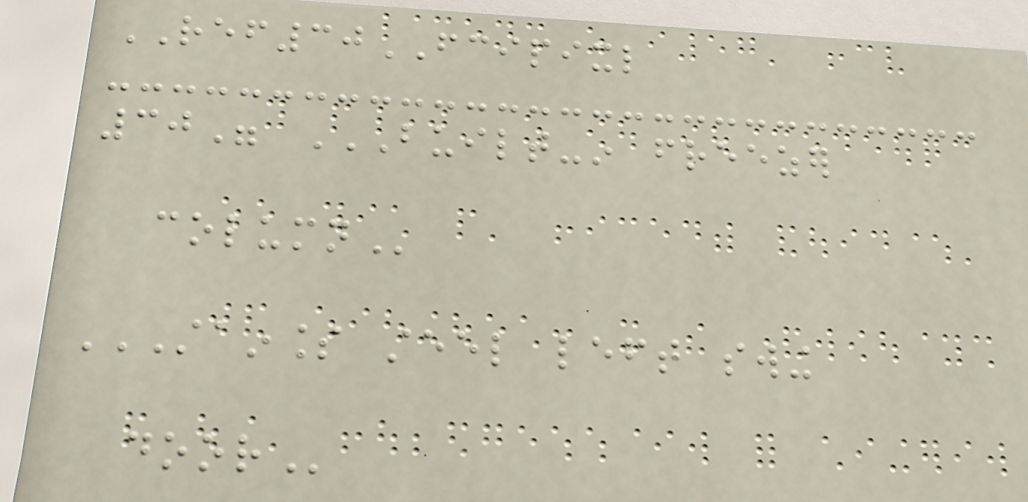REF30FCIPIXL
30" BUILT-IN FREEZER
COLUMN
STAINLESS STEEL LEFT SWING
DOOR
